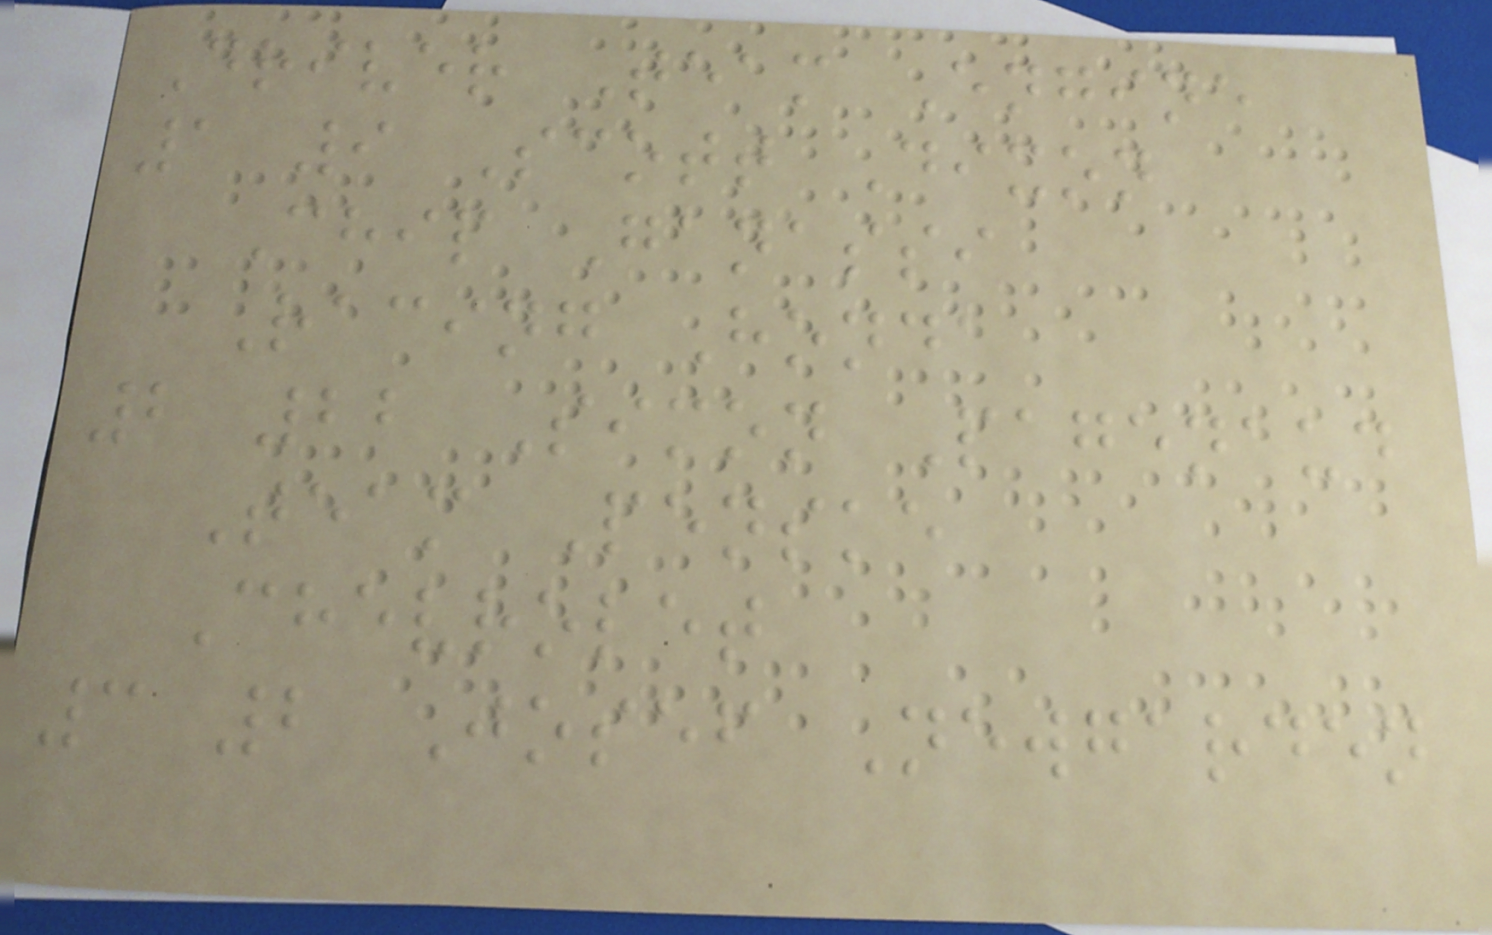Driver Team Engine
1 9 Scott Dixon
Chip Ganassi
Racing Honda
2 22 Simon Pagenaud
Team Penske
Chevrolet
3 2 Josef Newgarden
